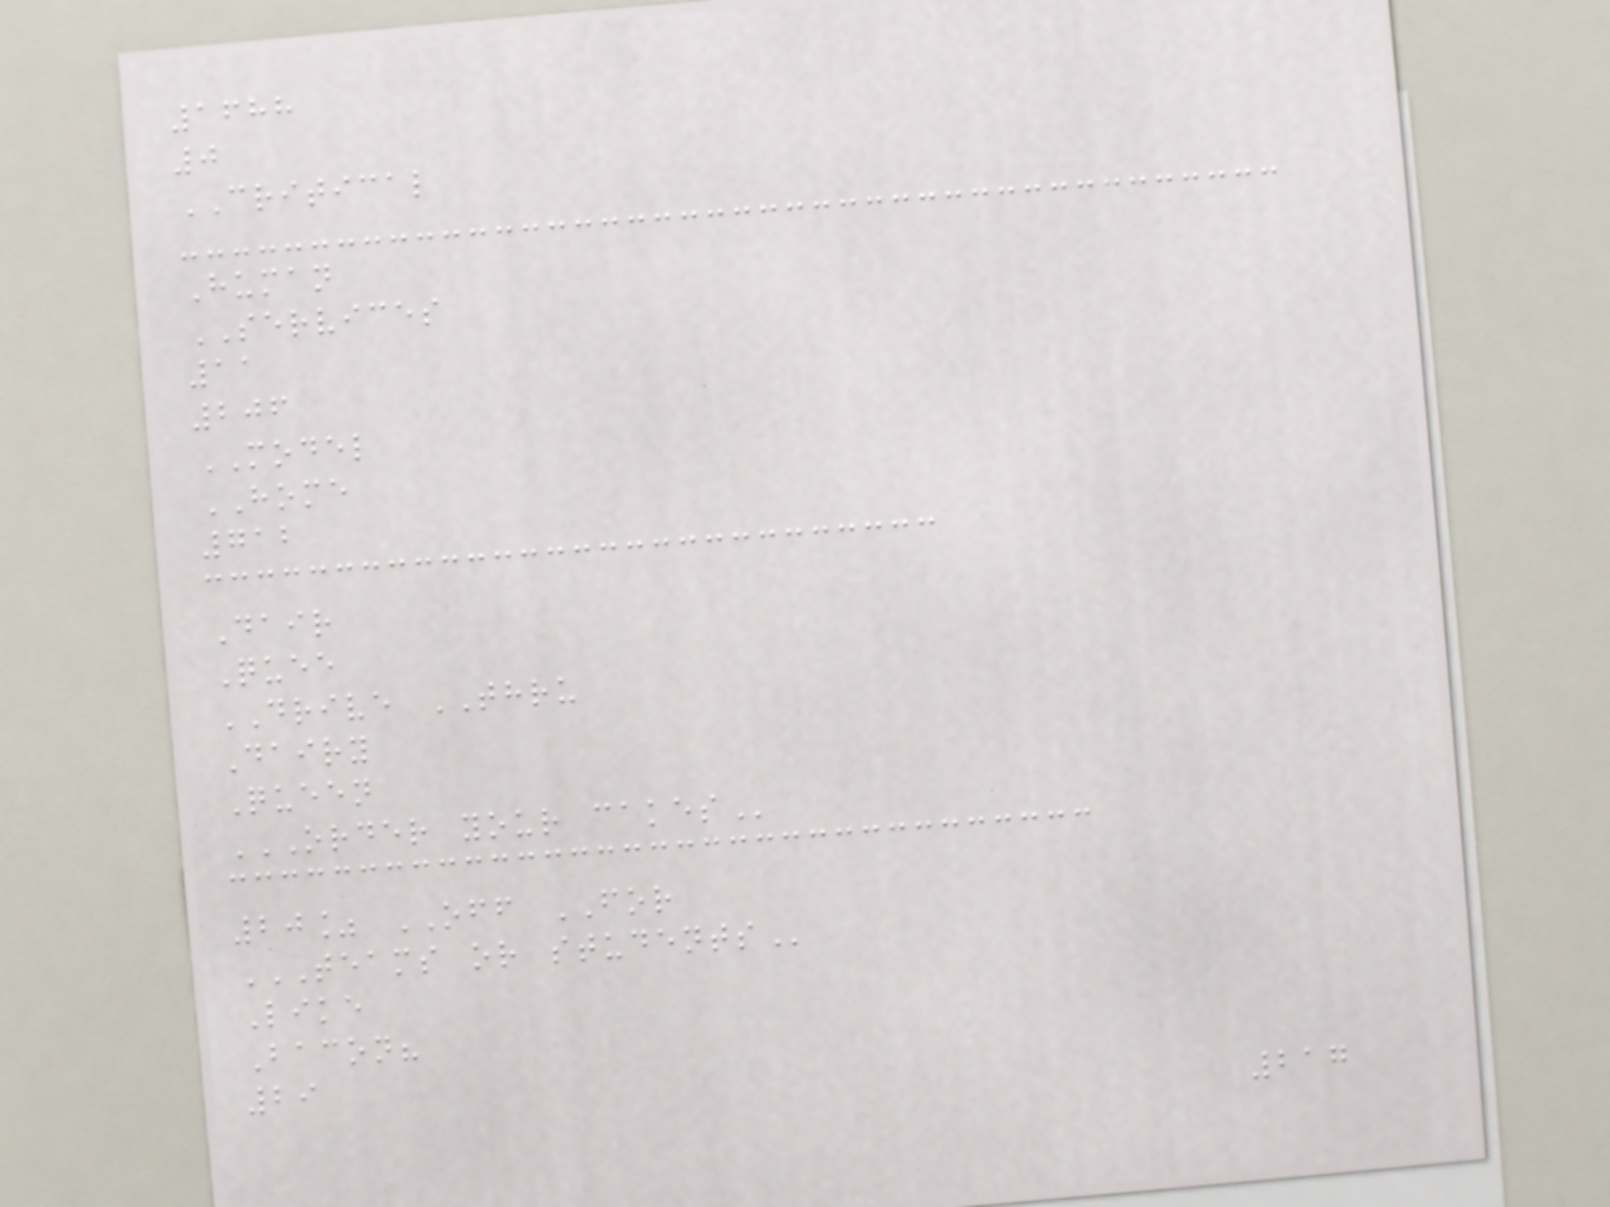1688
0
CRITICAL
Human
SERVICES
11
206
MODEL
HOME
712
Dair
Quee
DRIVE THRU
Dairy
Queen
ORDER YOUR CAKES
20% OFF FOR
TEAMS OR STUDENTS
Like
Bacon?
29
217
